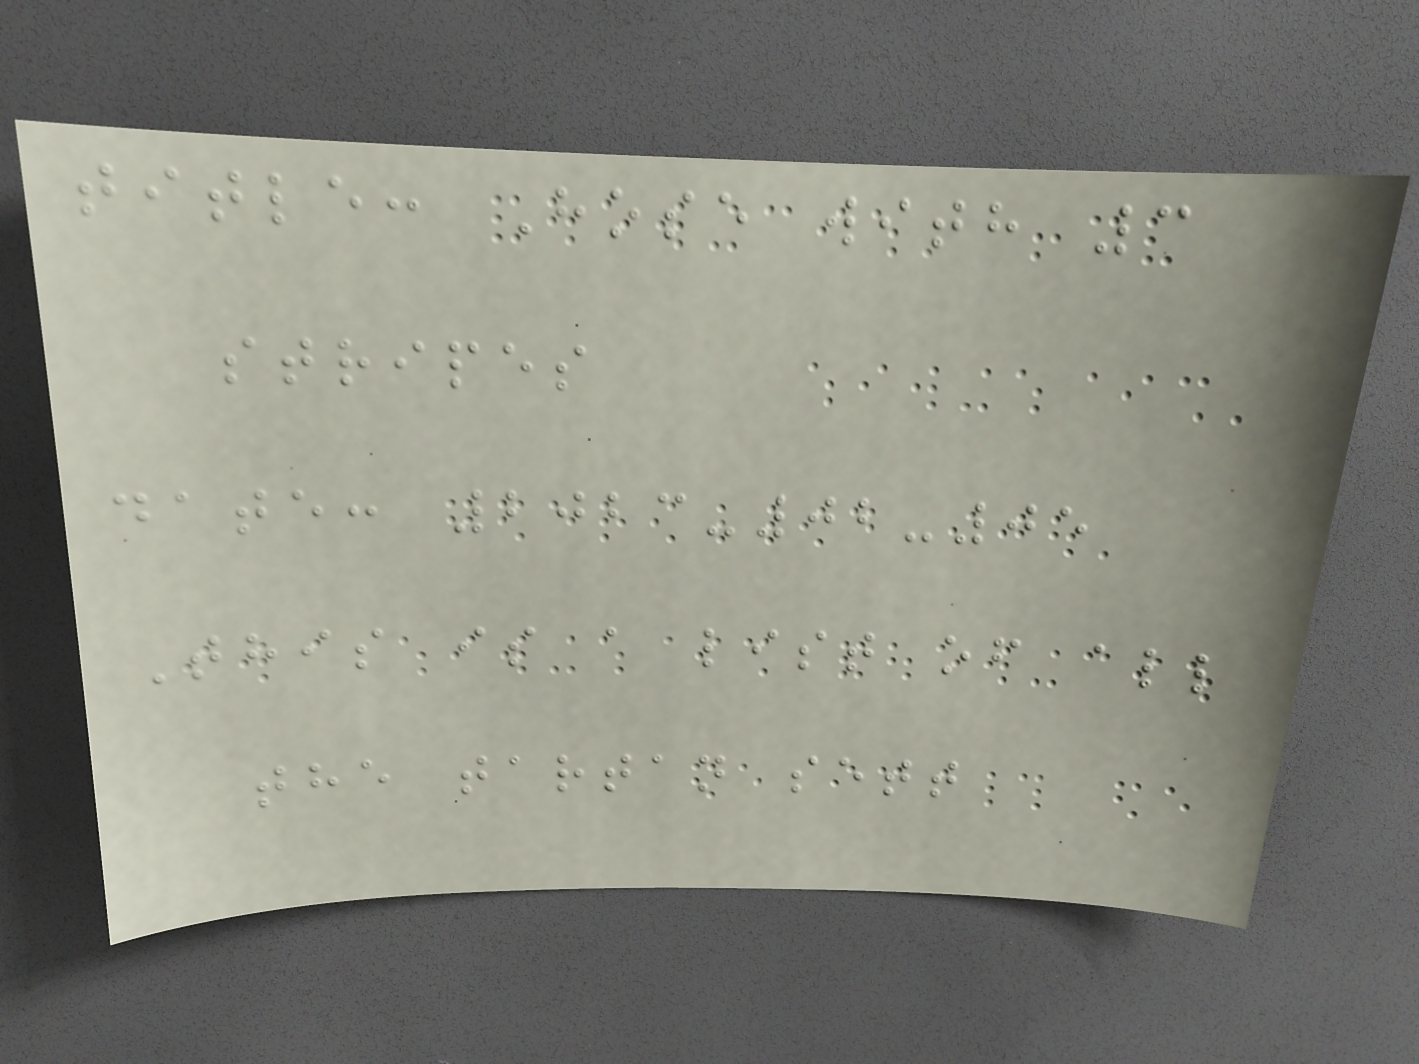title: Hose with 3
stripes
date: 2023-02-05
This is a list of all
the tartan sett
